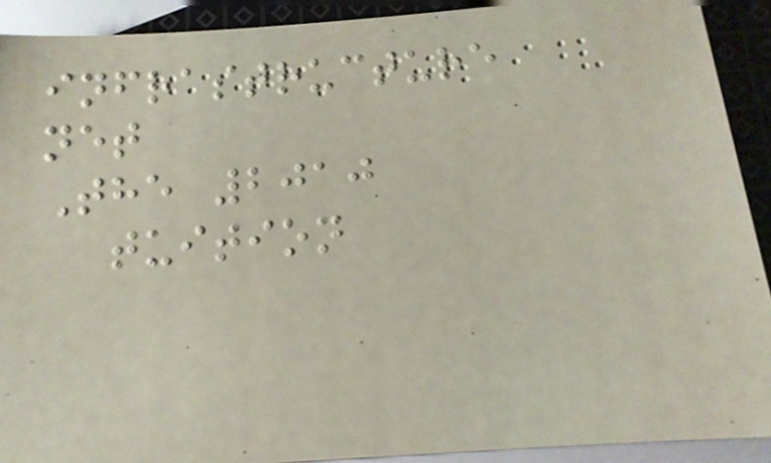infrastructure
net
The 2010
tuition
